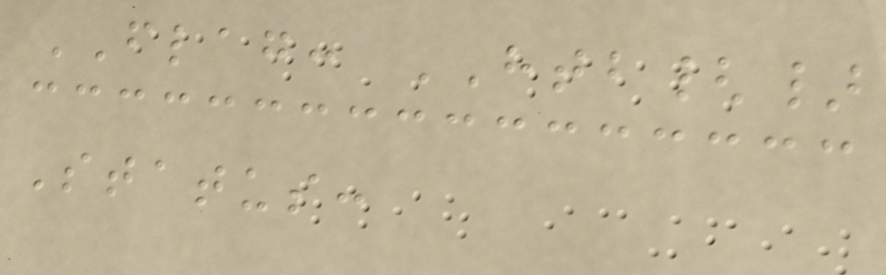FLAG: HTB{}
Status:
